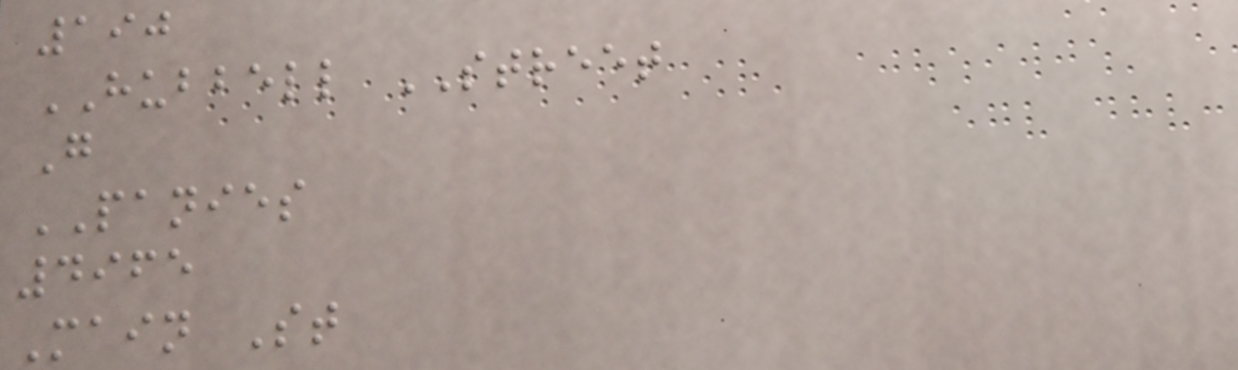190
HUBBELL STREET
G
PANIES
4965
Main St
